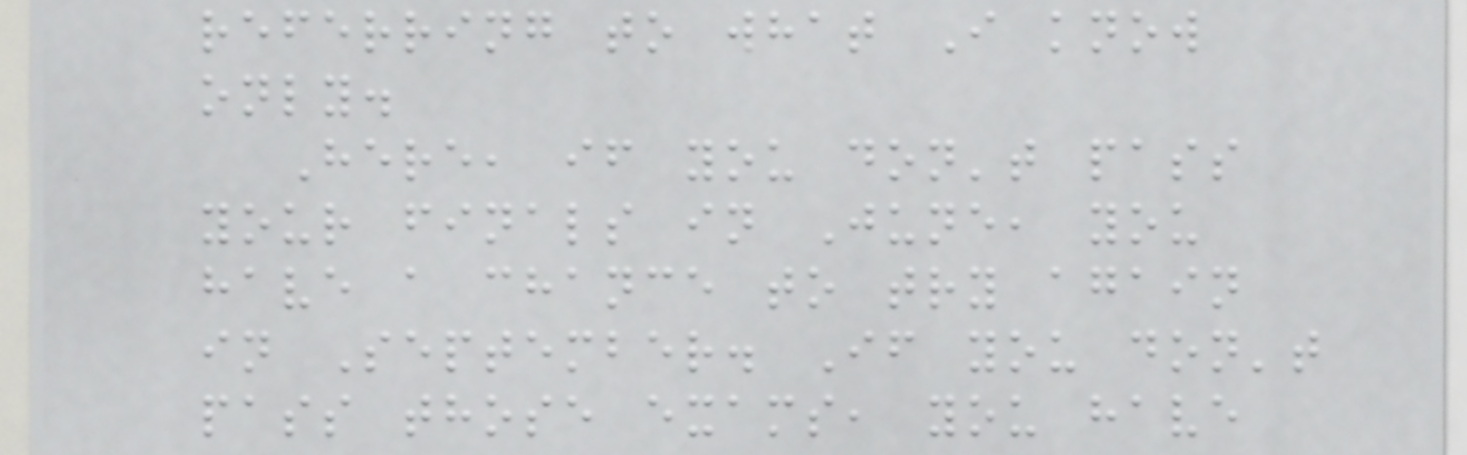referring to what I know
only.
Here, if you don't pass
your finals in June, you
have a chance to try again
in September. If you don't
pass those exams, you have
